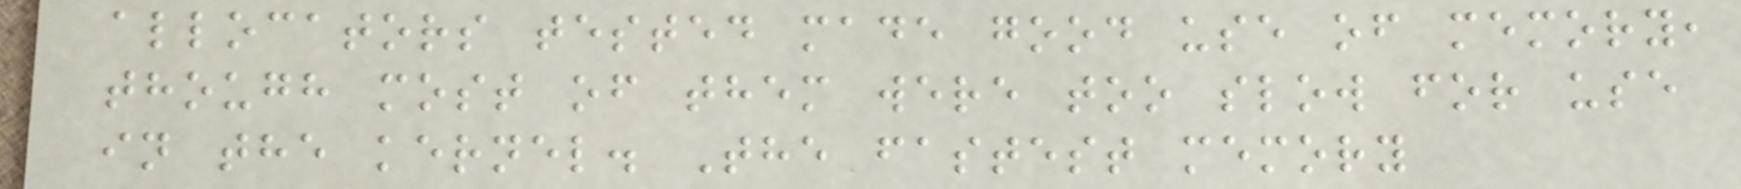allocators tested made good use of memory,
though most of them were too slow for use
in the kernel. The fastest memory
